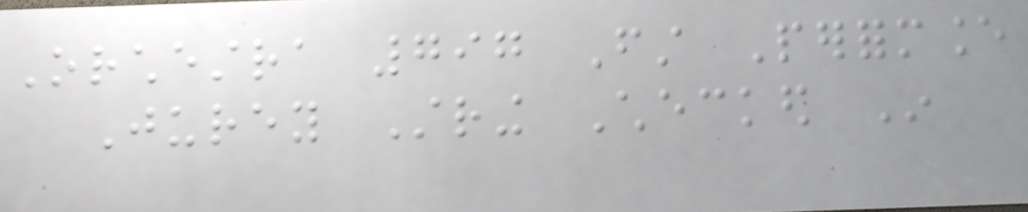Orchestra 797 First Performance
Jurey String Checked In
